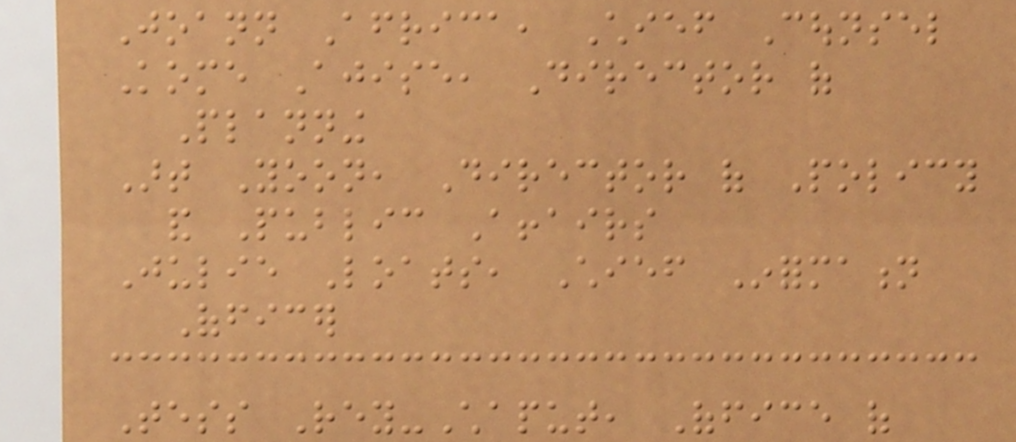Joann Africa, Chief Counsel
Kome Ajise, Director of
Planning
Art Yoon, Director of Policy
and Public Affairs
Julie Loats, Chief Information
Officer
Tess Rey-Chaput, Office of
